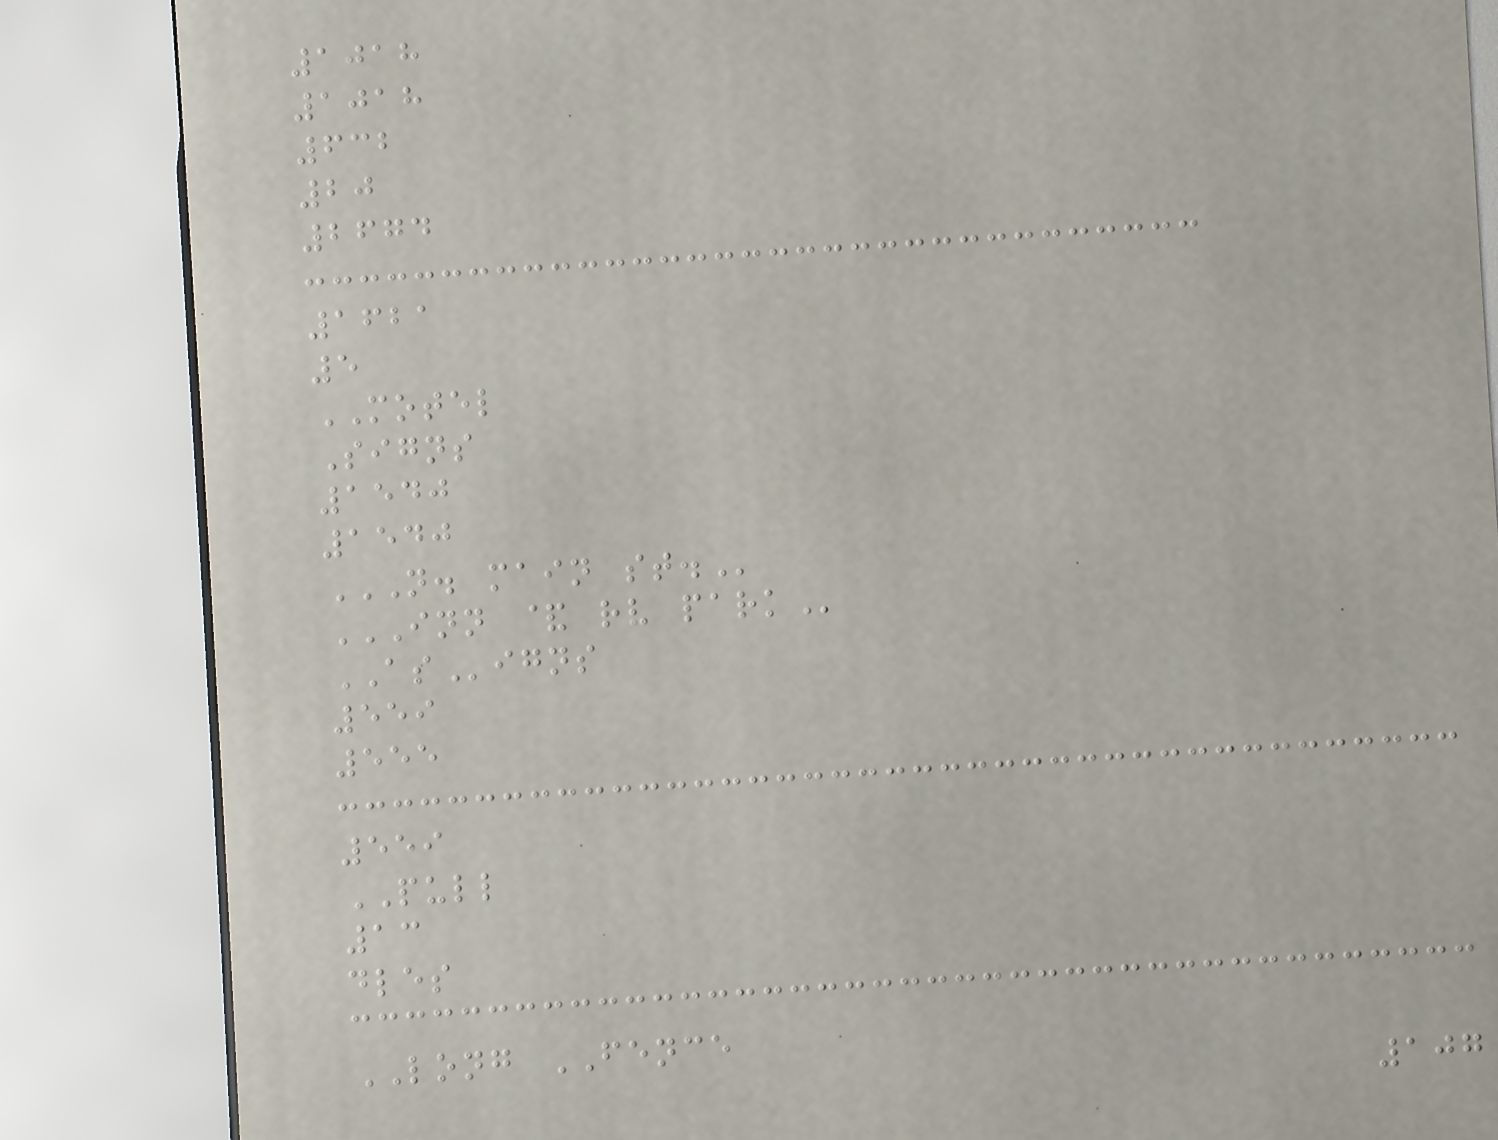1018
1018
632
20
2674
1621
5
MOTEL
Signs
1540
1540
N. MAIN ST.
INN & RV PARK
ASigns
559
555
559
PULL
13
dles
LONG FENCE
107
